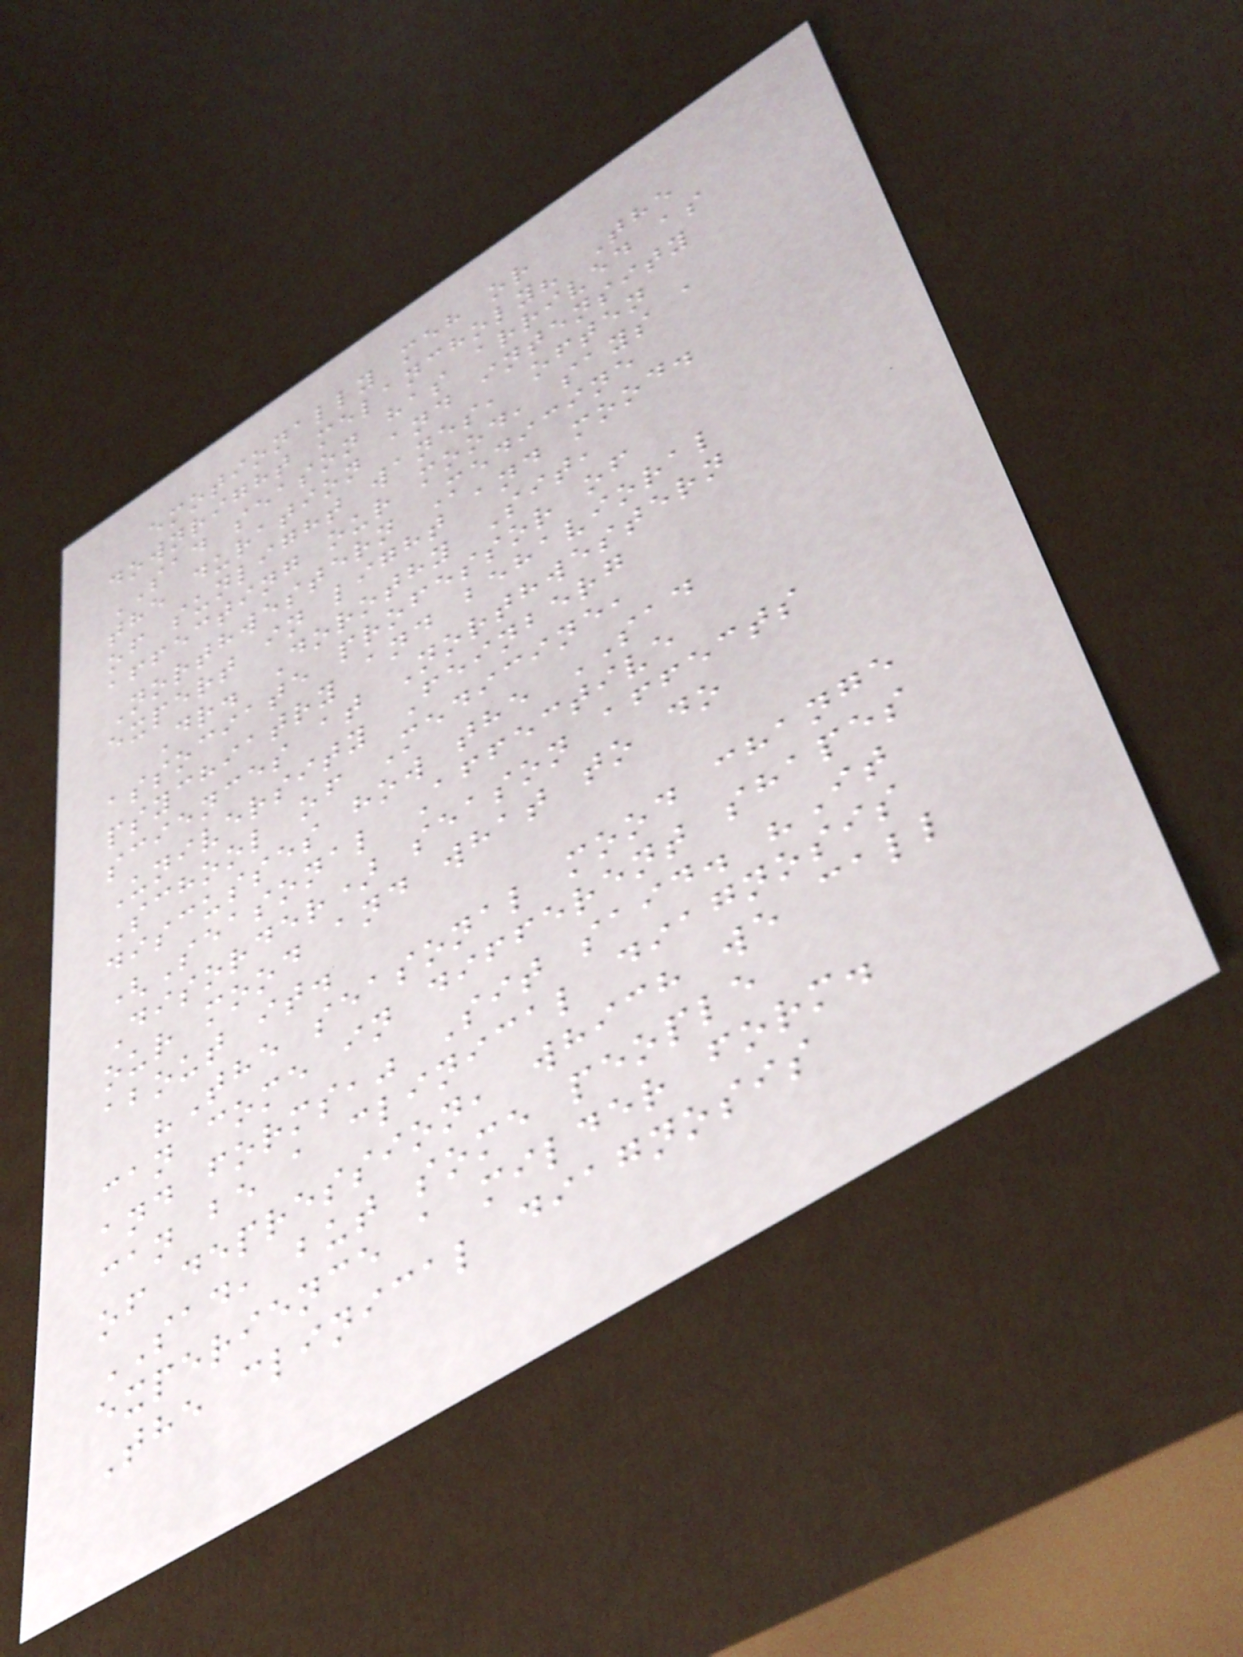emotionally meh or
downright melancholy? The
SAD season has arrived as
the duration and intensity
of sunlight wanes, often
affecting our mood, says a
Northwestern Medicine
expert in light and mood.
Dr. Dorothy Sit,
associate professor of
psychiatry and behavioral
sciences at Northwestern
University Feinberg
School of Medicine,
discusses how the SAD
(Seasonal Affective
Disorder) season affects
our mood and what to do
about it.
"The seasonal mood change
can come in different shapes
and forms," Sit said. "It
can be a clinical diagnosis
of depression, which we call
SAD, but some people
experience a milder form.
The clinical diagnosis
